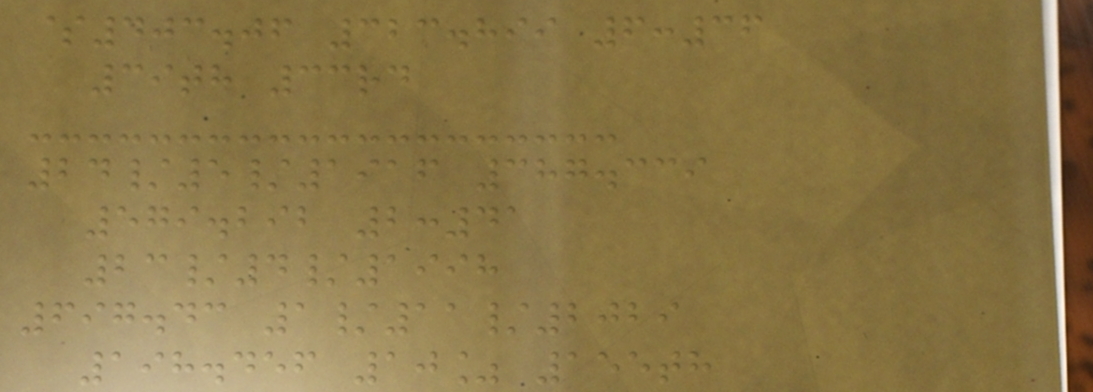$403.06 323.899 6:36
39th 33rd
24/5/1916 387.339
579.292 2:41
23/4/1998
697.43 1/11/2029
198.456 10% 155th
